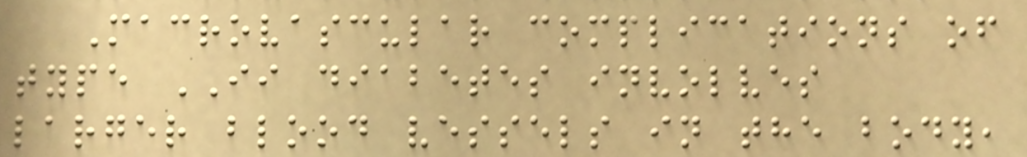Macrovascular complications of
type II diabetes involves
larger blood vessels in the body,
